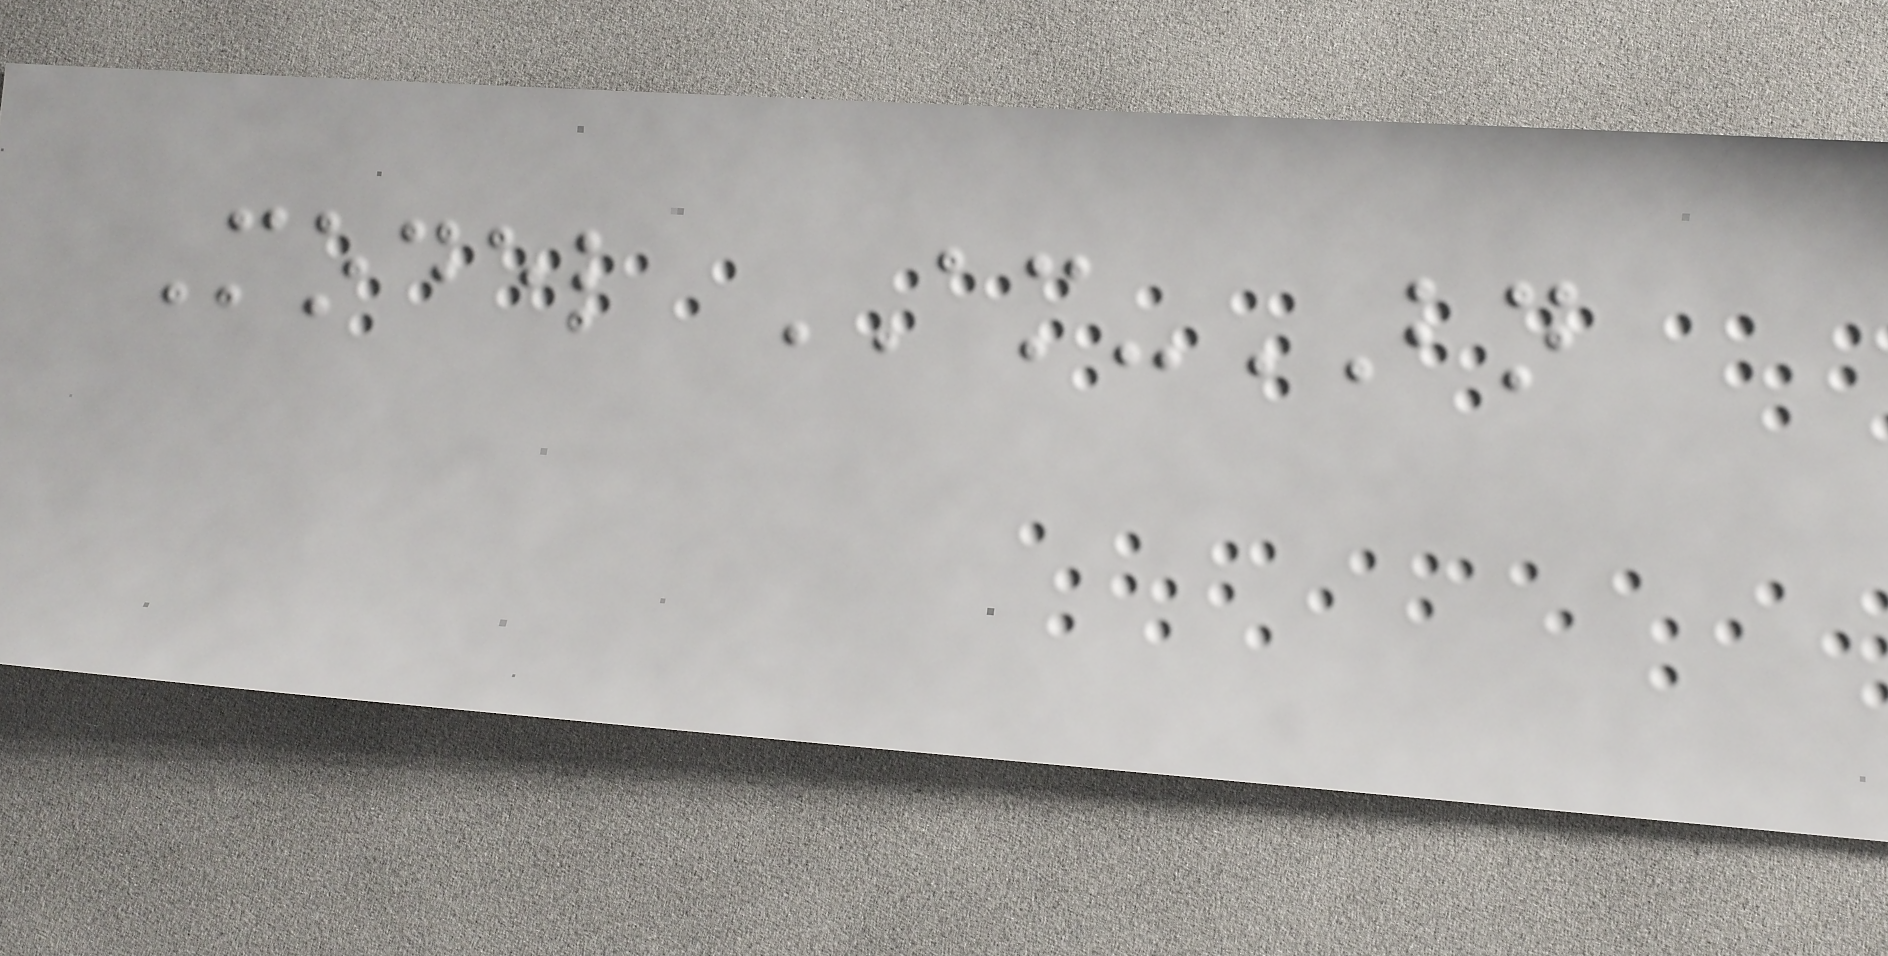Model AM-BN
